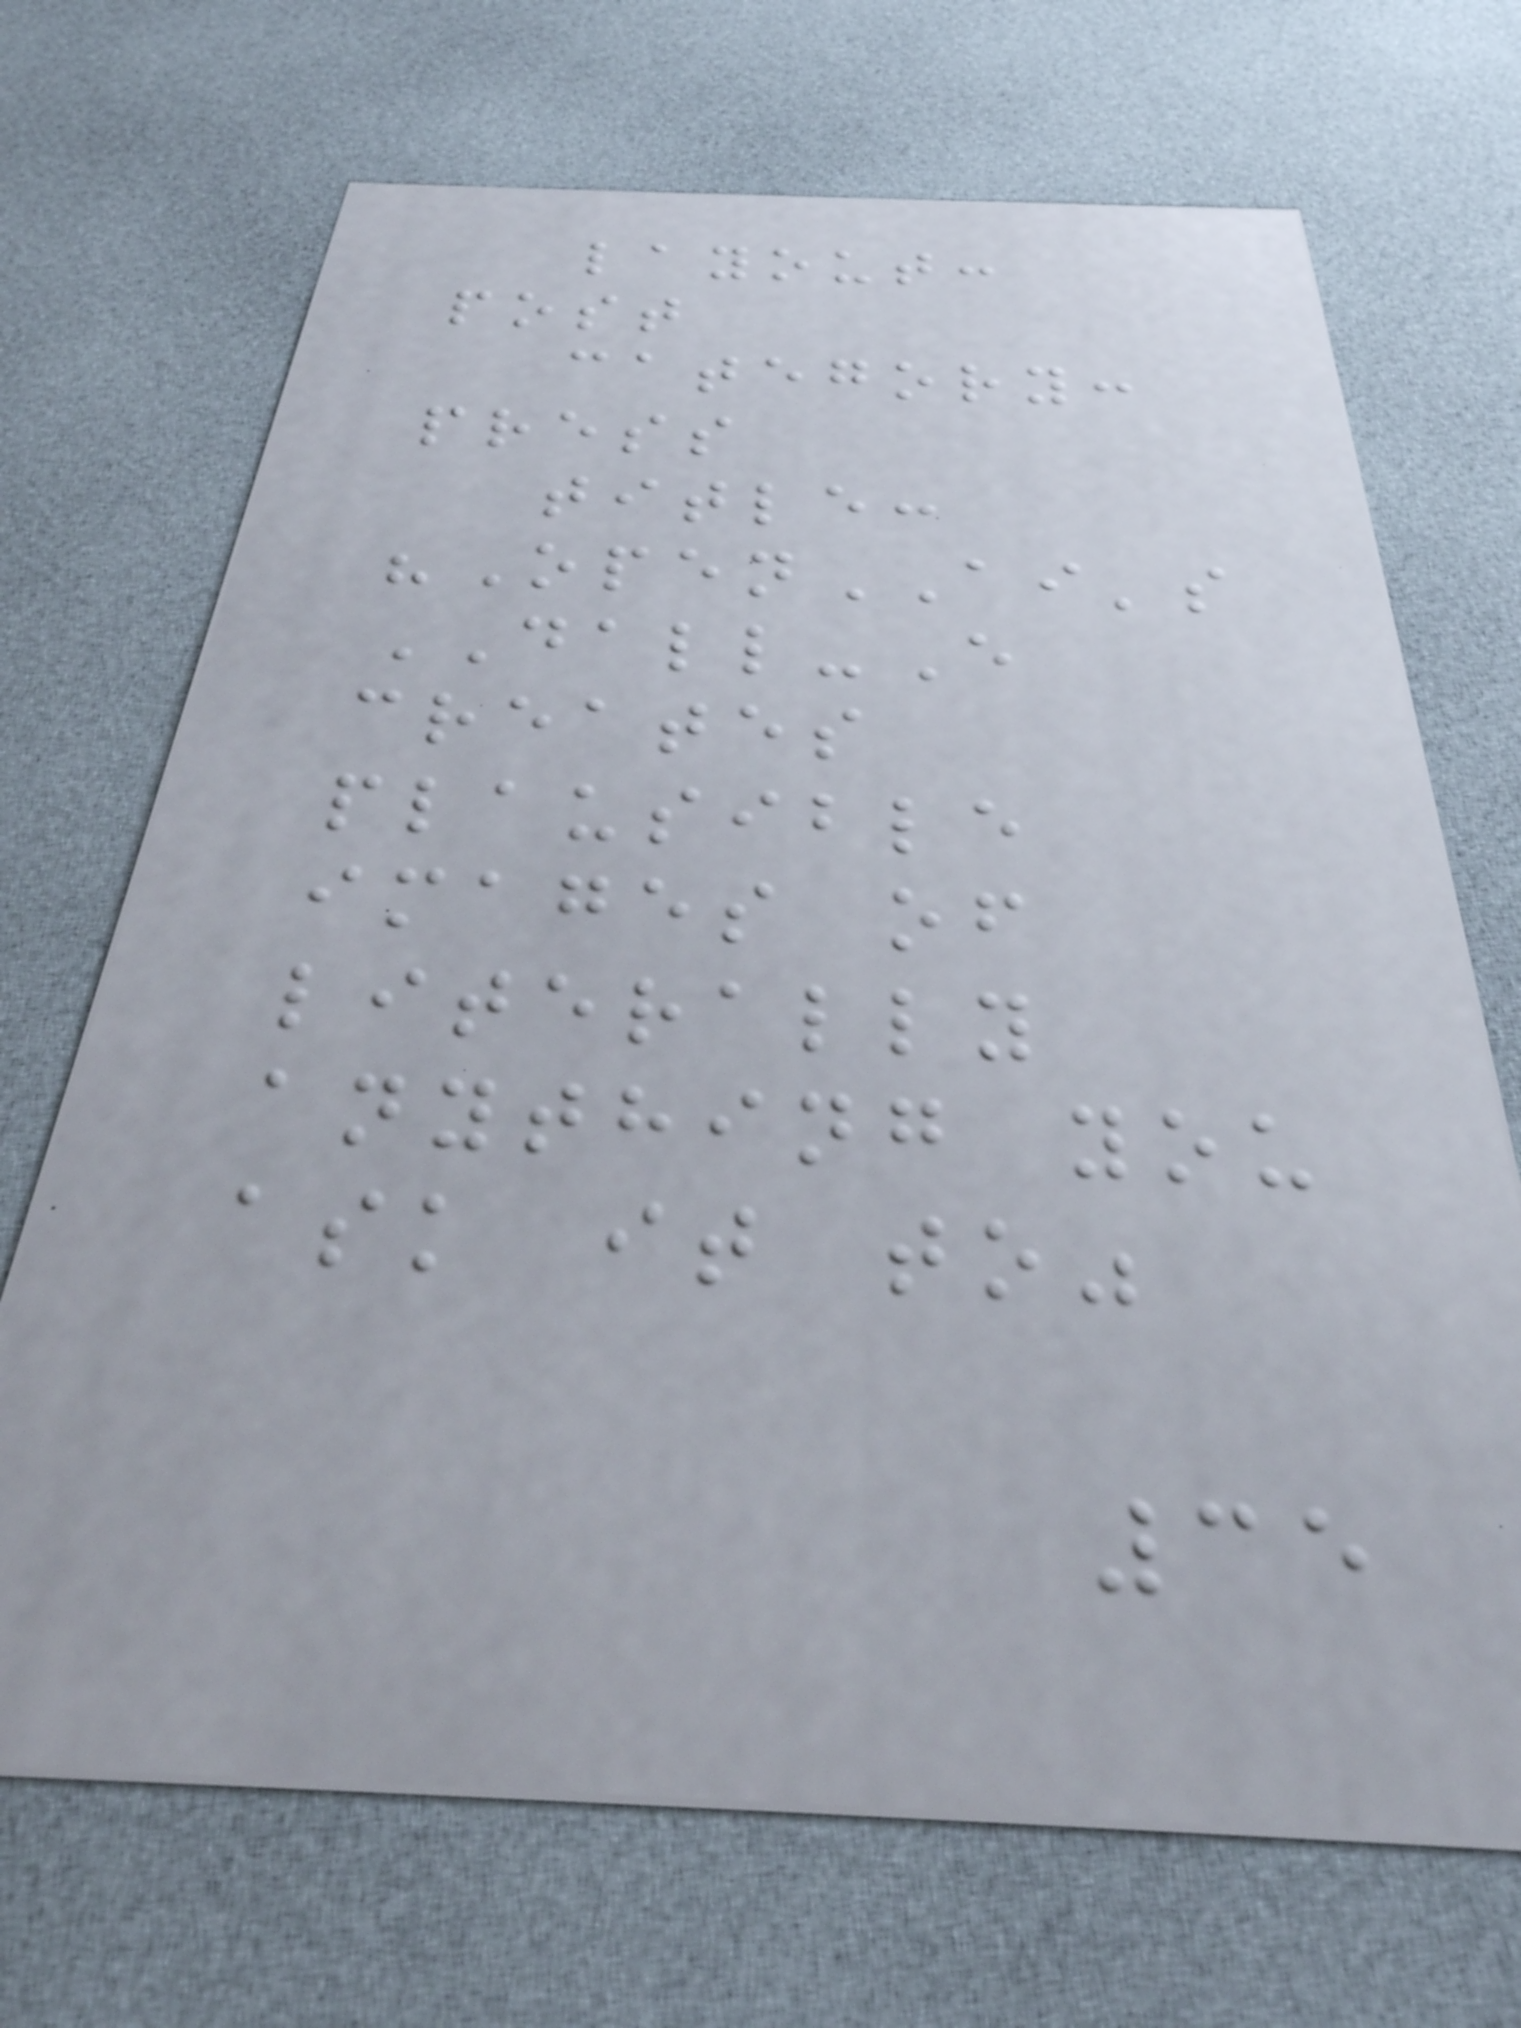layout:
post
category:
press
title:
"OpenAI's
DALL-E
creates
plausible
images of
literally
anything you
ask it to"
35
